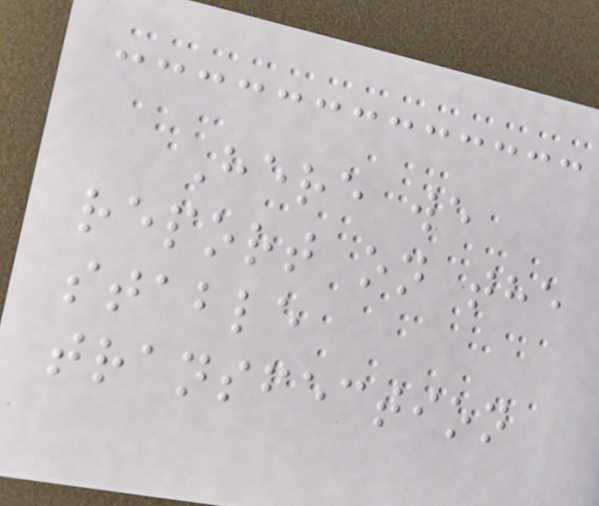Here we
report on the
stable
transfection
